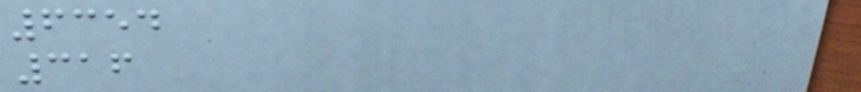6354
316
